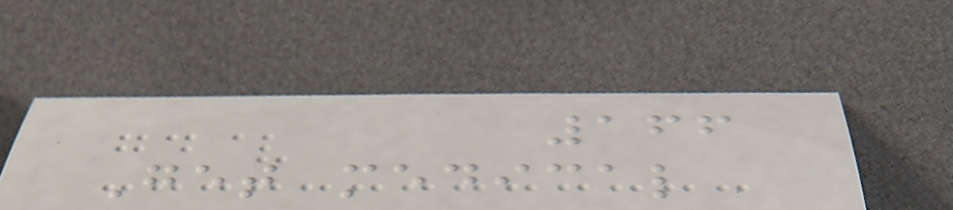166
Get medical
